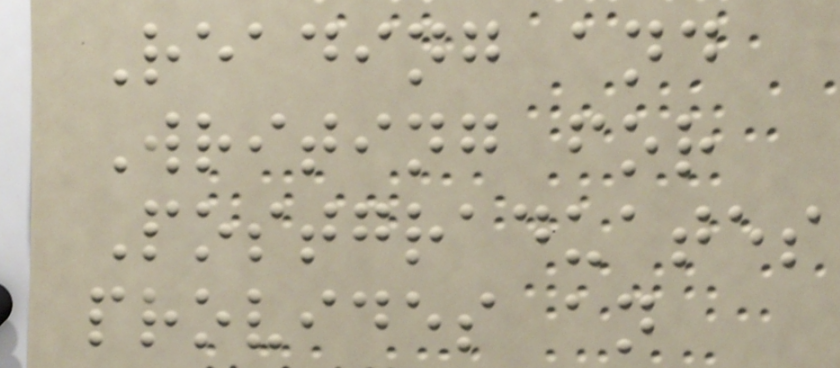Reading and
Writing for
Postgraduates
provides an
